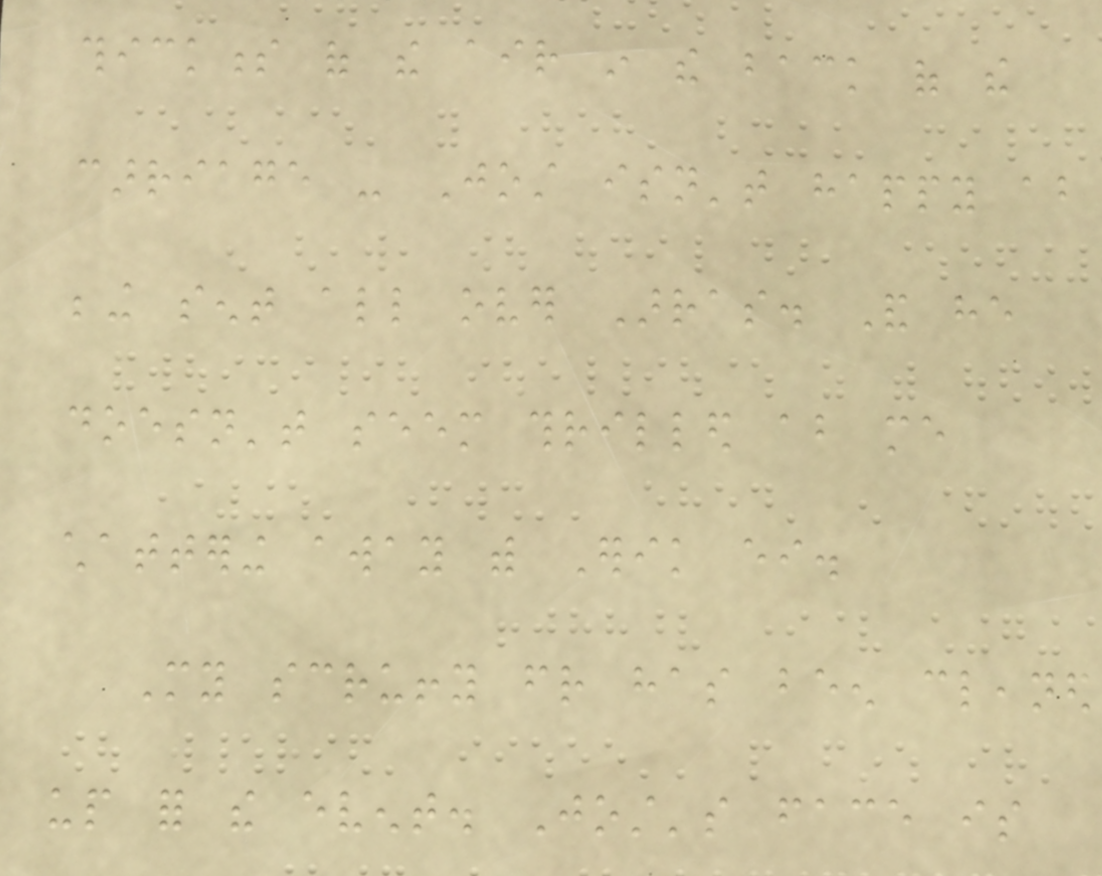thickness of the air in the back of the
carriage - Jost isn't happy about
being sent all over Arras. And he
doesn't seem thrilled about me
chattering away with Erik either.
My scruffy friend has been cleaned
up for the event. Jost's face is
